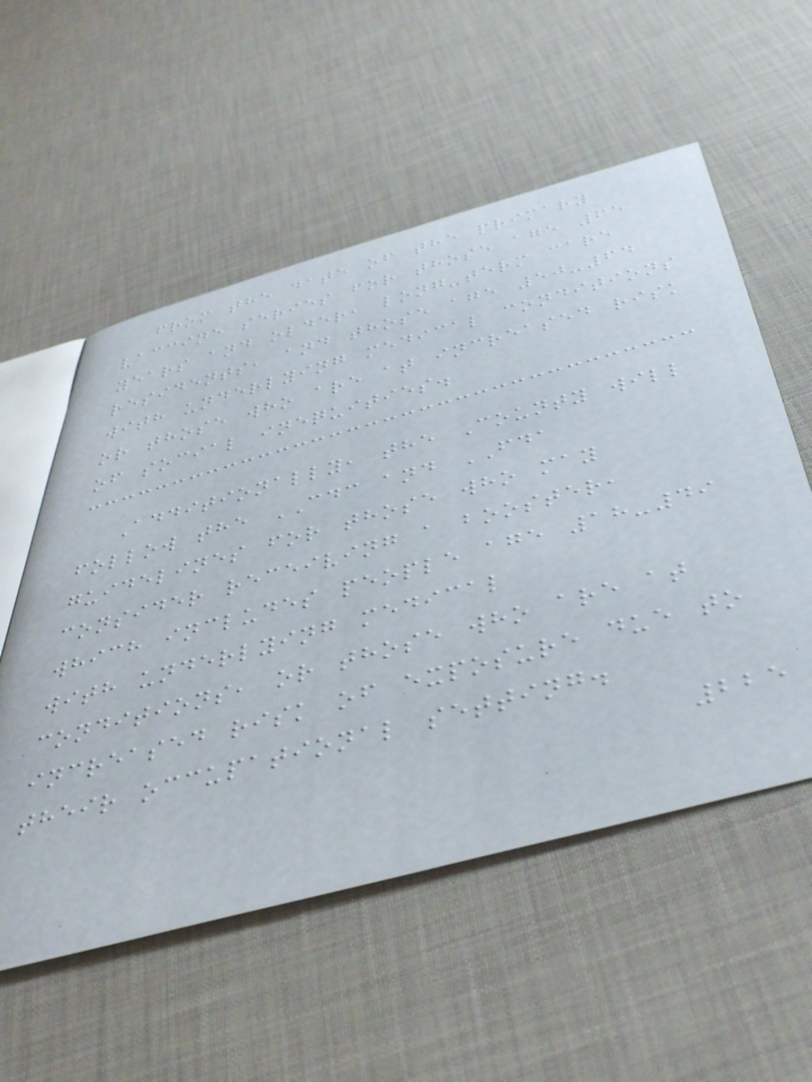from the date of the primary
vaccine series for those age 65
years and older, long-term care
residents, and those age 50-64
with underlying medical conditions
or those who are at increased risk
of social inequities.
Additionally, the County will
follow the CDC and FDA
guidelines for those who may
consider receiving a booster,
which includes people age 18-49
with underlying medical
conditions, or those who are at
increased risk of exposure due to
their occupational setting.
225
